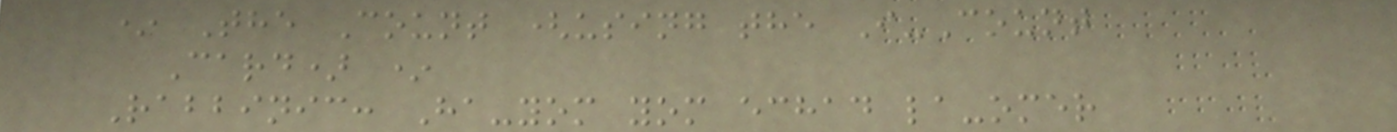* The Count (using the I-Count
Card) *
Rabbinic: Ha-yom yom echad la-omer
